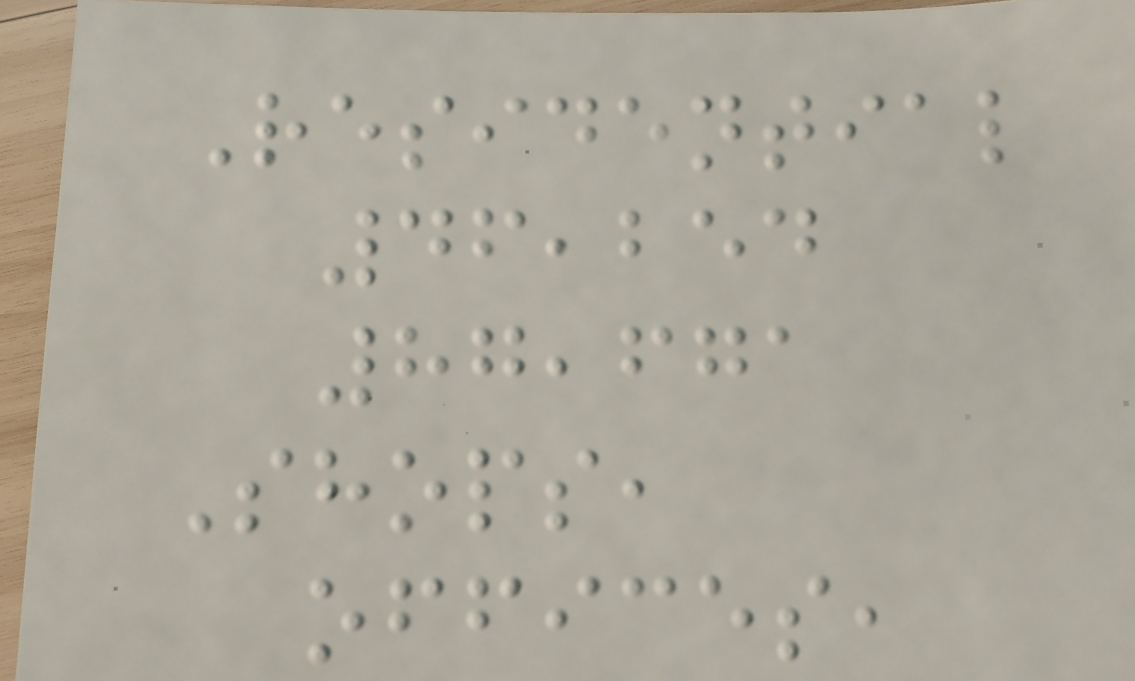Residential
46,254
87,671
Shops,
offices,
